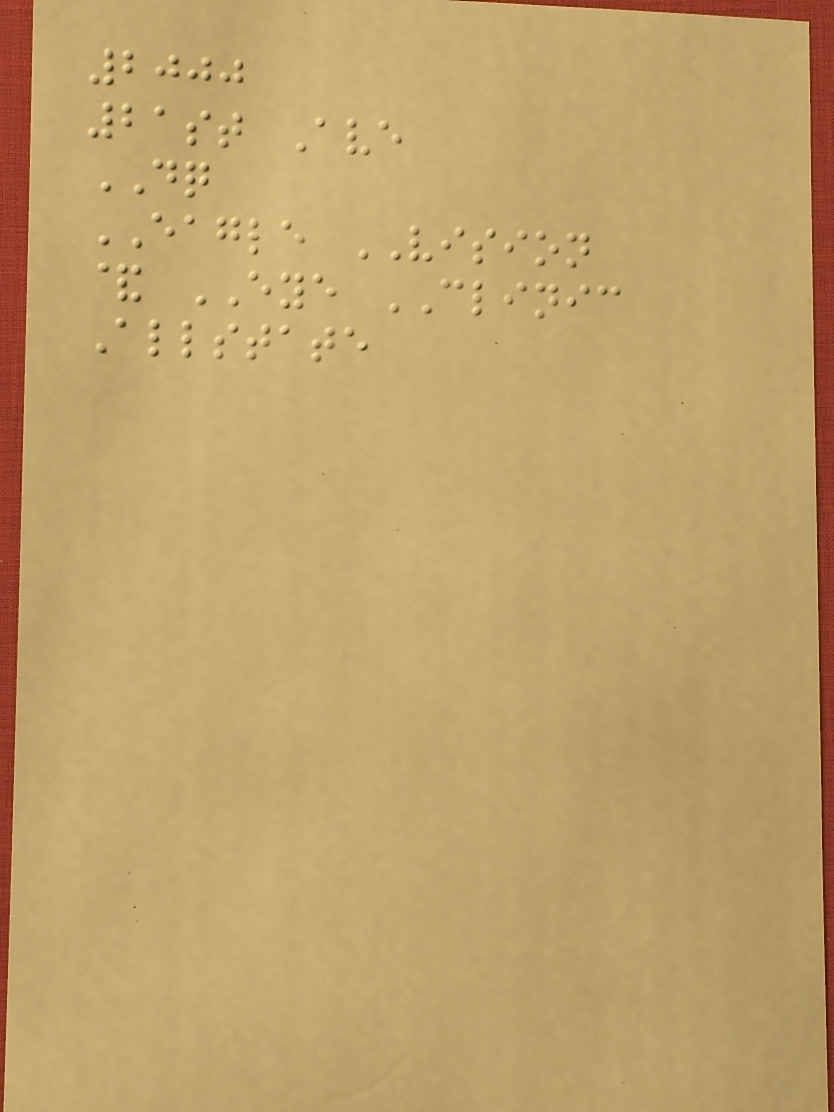2000
21st Ave
DQ
EAGLE VISION
& EYE CLINIC
Allstate
